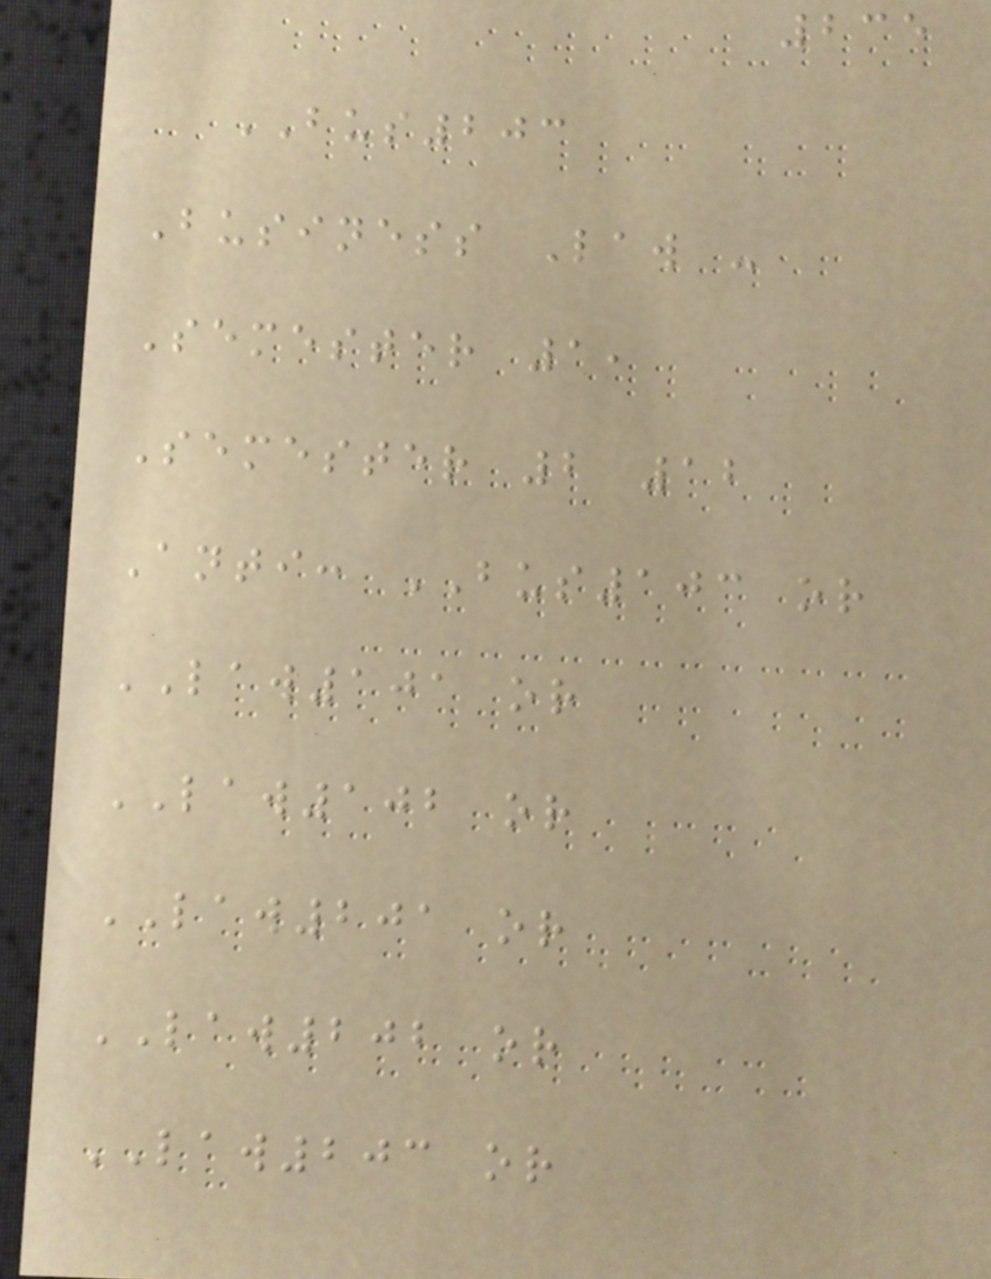235
BUS203
Business Law -
Semester 1,
Semester 2 12
Anti: BUS103 or
LAW101 or
LAW102 or
LAW201 or
LAW202 or
LAW203 or
